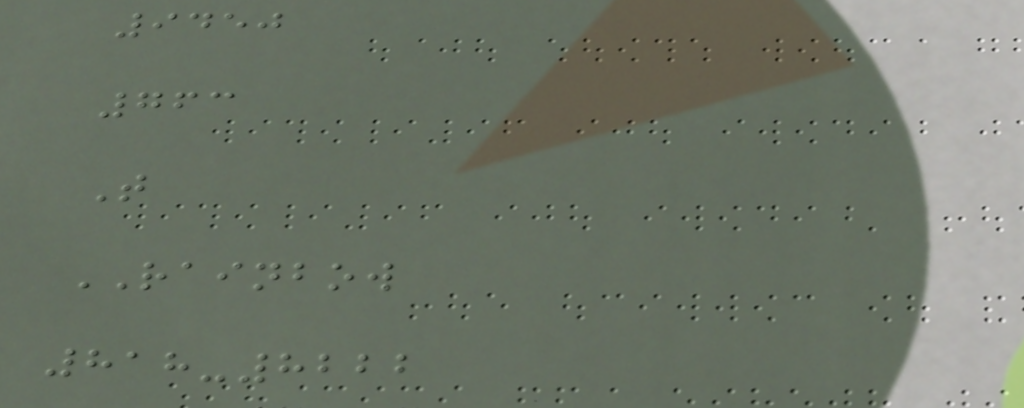9450
763
T
RAINBOW
818-8222
